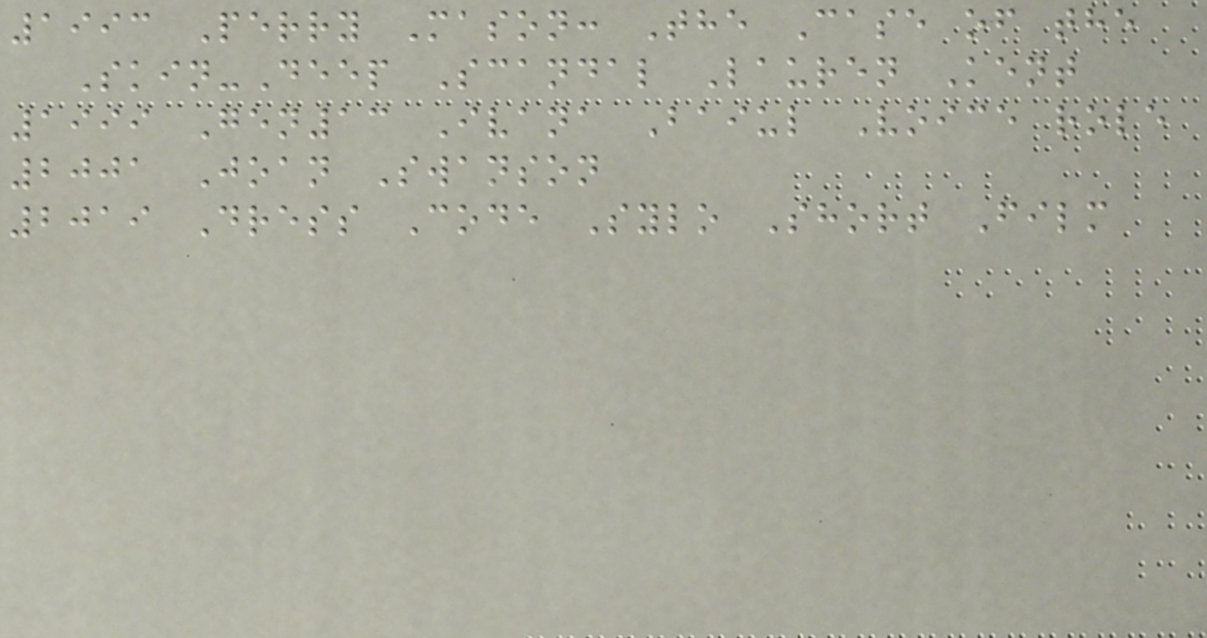1993 Perry Mason: The Case of the
Skin-Deep Scandal Lauren Kent
1999 Gen13 Ivana Baiul Voice role
2001 Joan Swanson
2019 Dress Code Sylo Short Film
